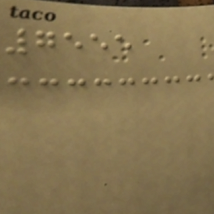7555
